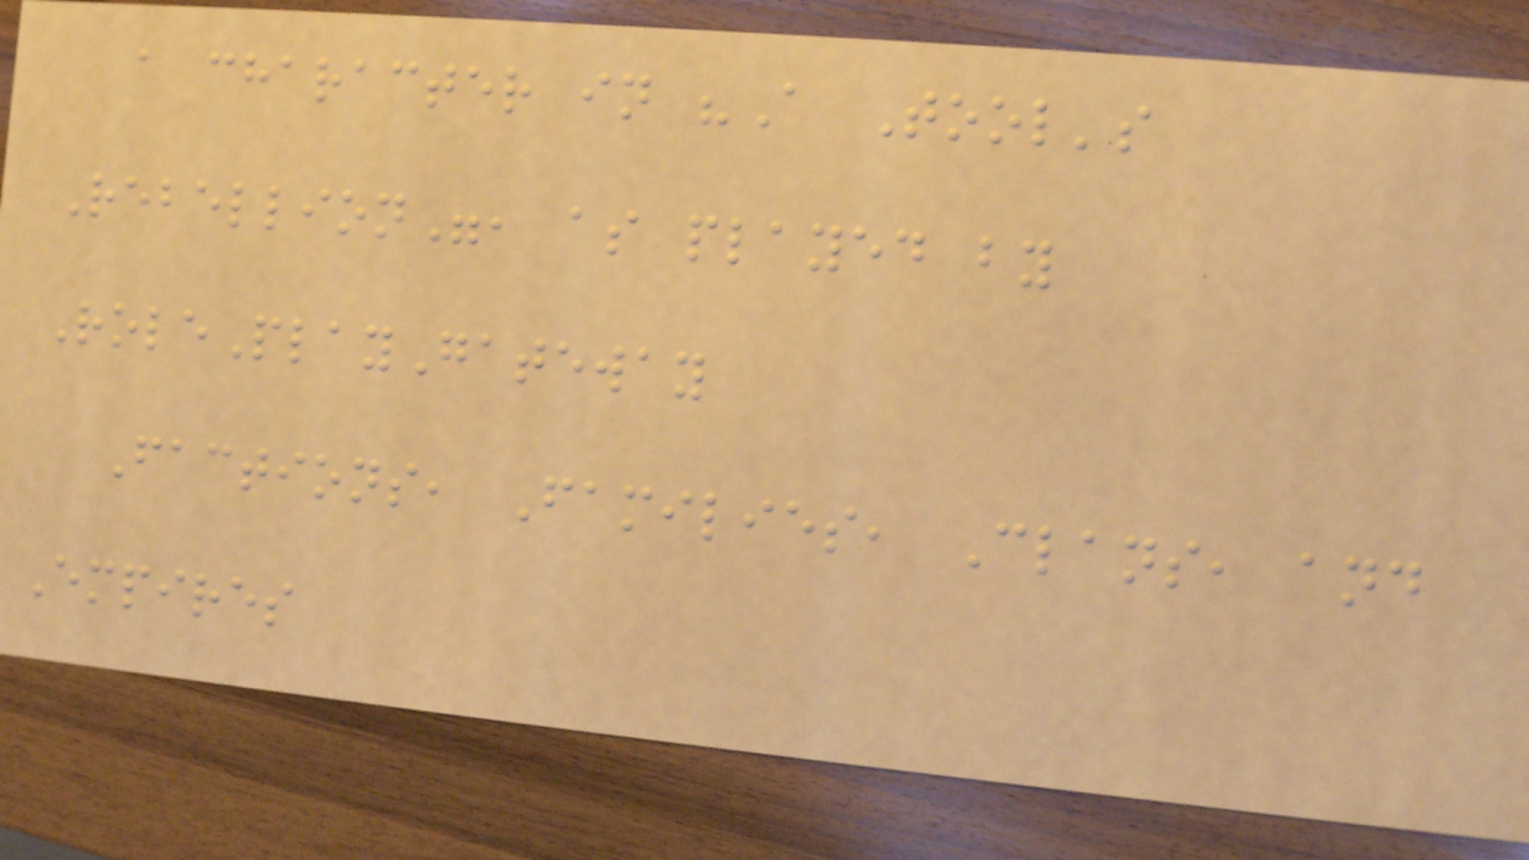a character in "A Tool's
Rebellion", as played by
RolePlayGateway
Factions, Families, Clans, and
Empires
